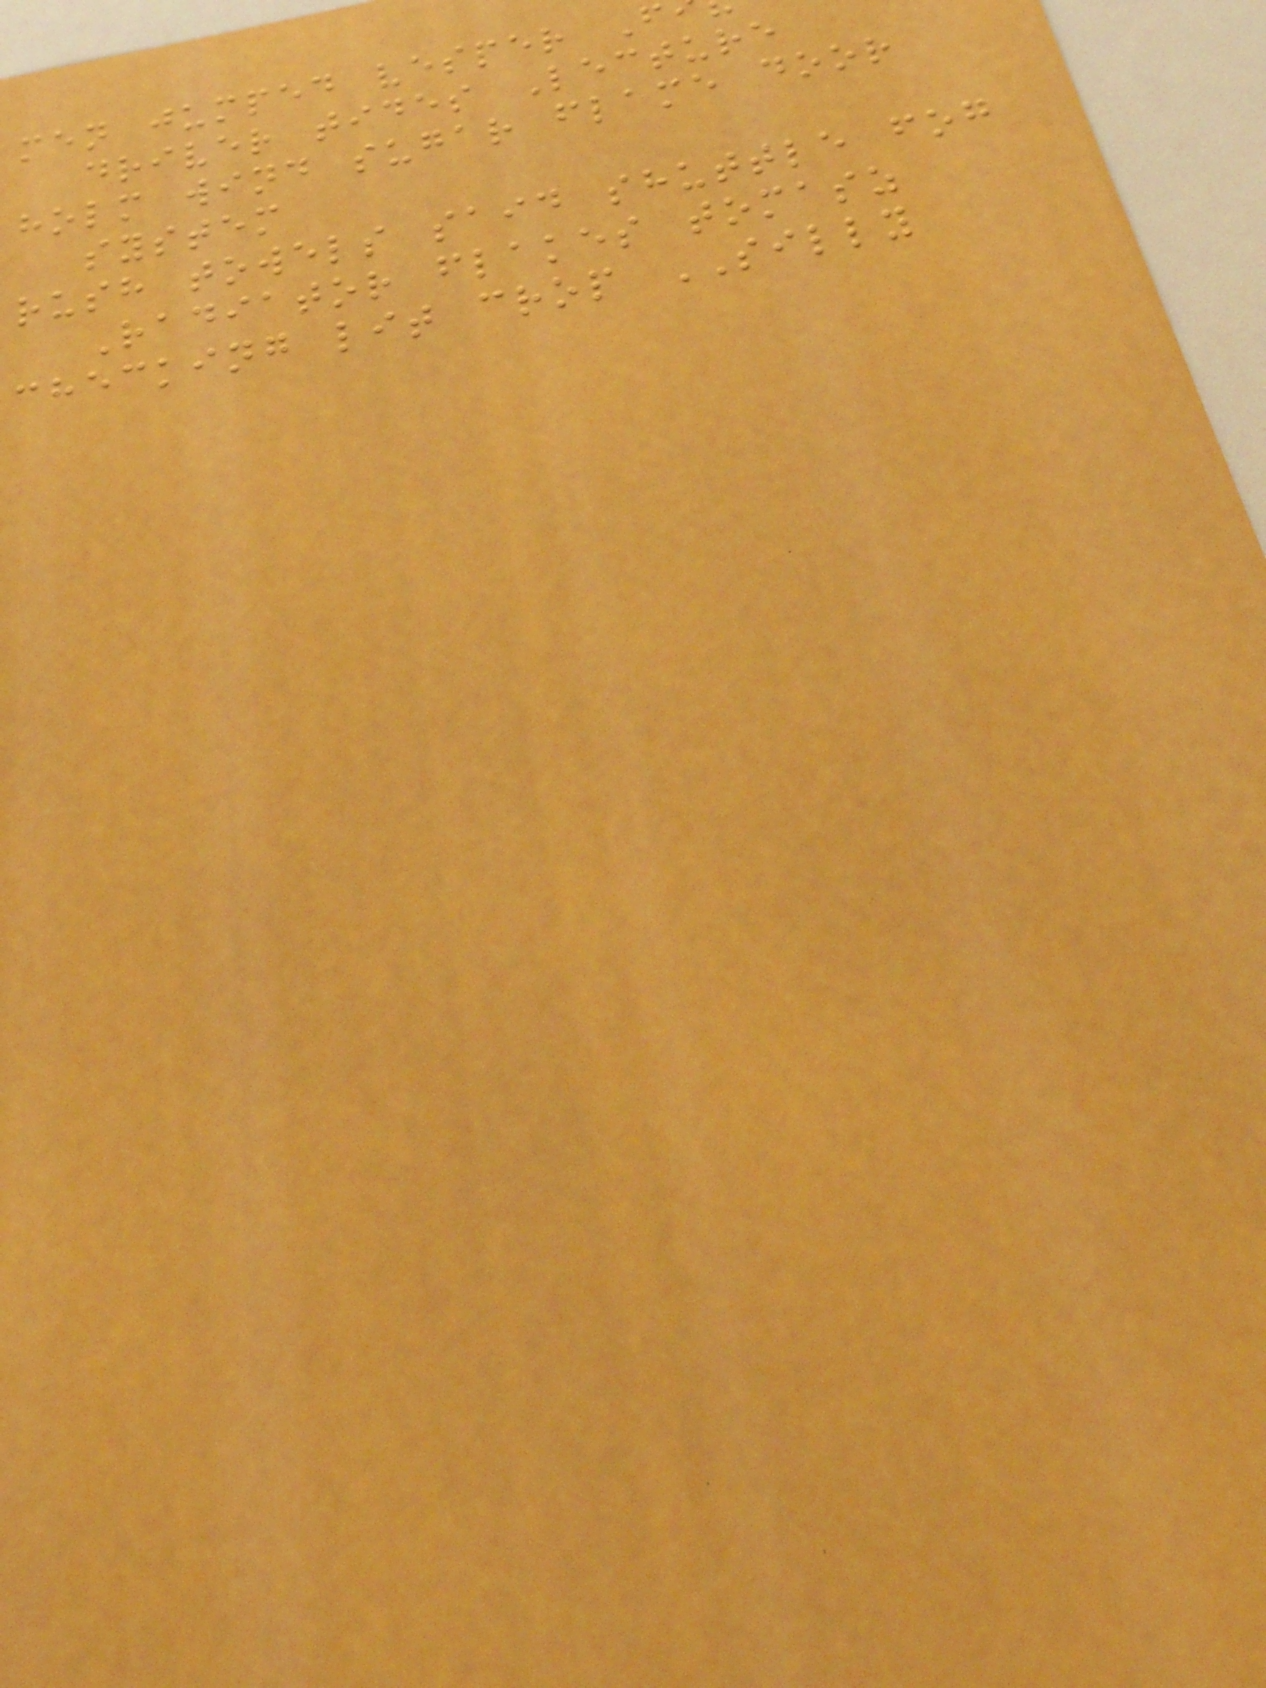men jumped vesper F
driver tides Lecture
holm wind sugar flame door
system
rush towels said shuttle fog
Radiator flakes tomasz
checking lit crop SILLY
